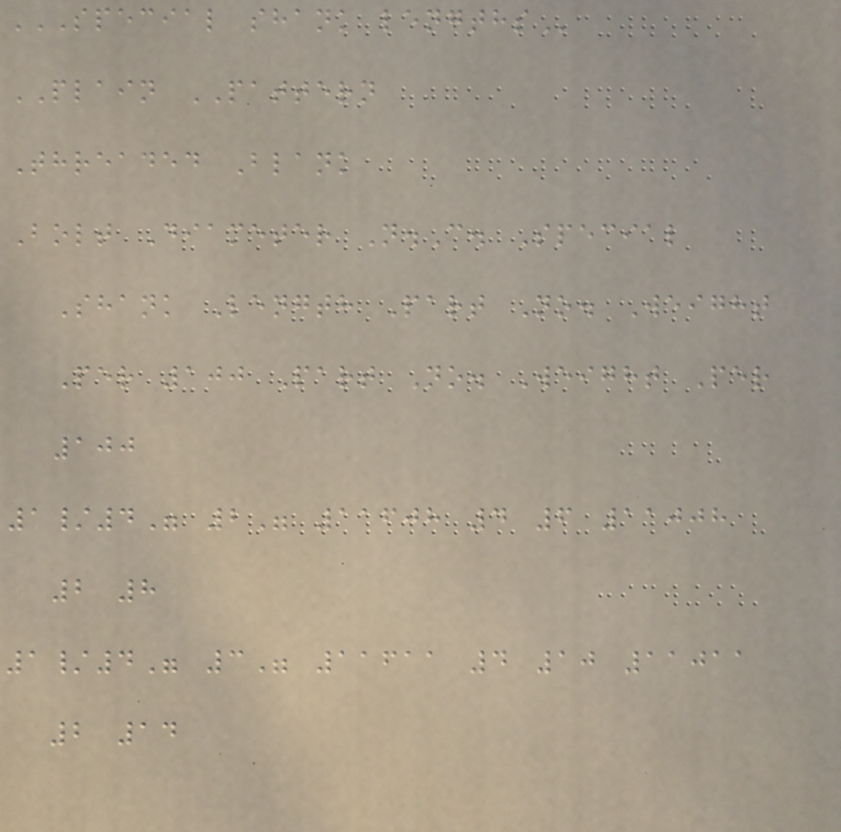SPECIAL SHANK LENGTHS
PLAIN PATTERN
Threaded Blank
Bolt Diameter N.C. Special
Shank Length Part No. Weight
Per 100 Part No. Weight Per
100
1/4" 2" 11608 4 6 11008
2 8
1/4" 3" 11611 4 10 11011
2 14
